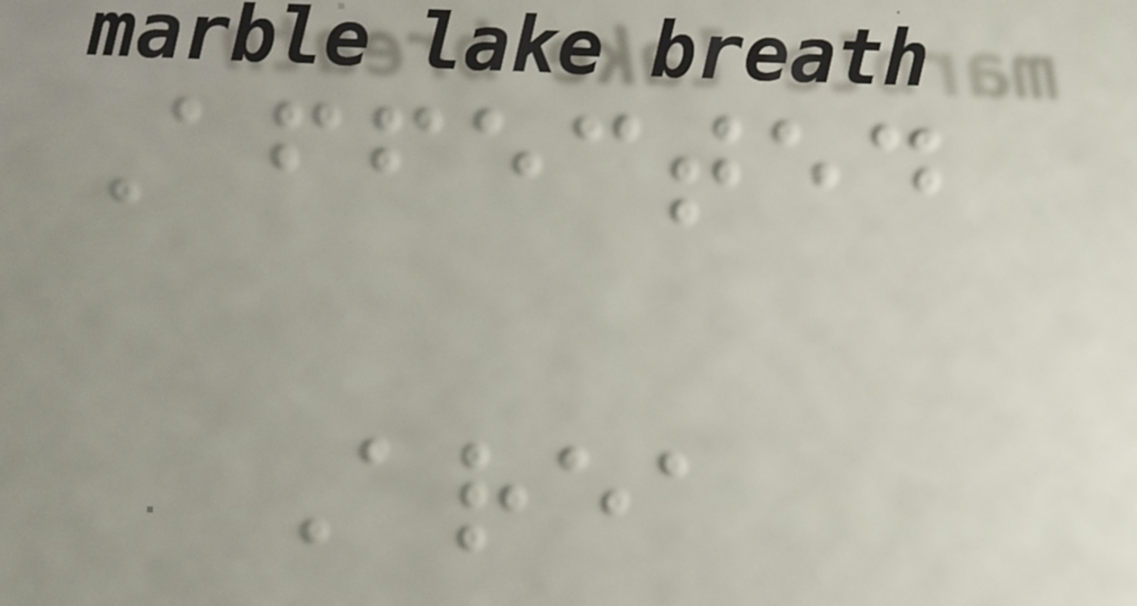Affected
Area
